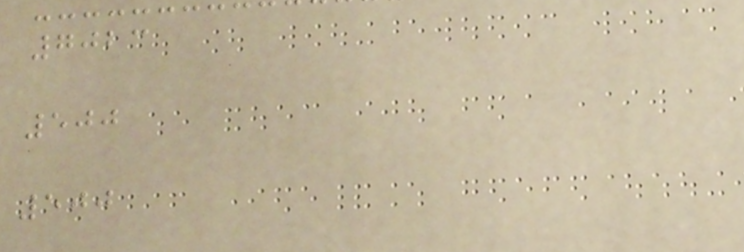7023
500
500
